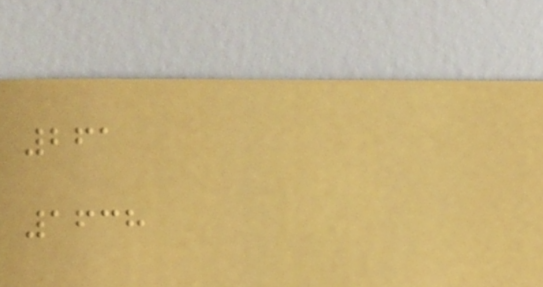261
1638
